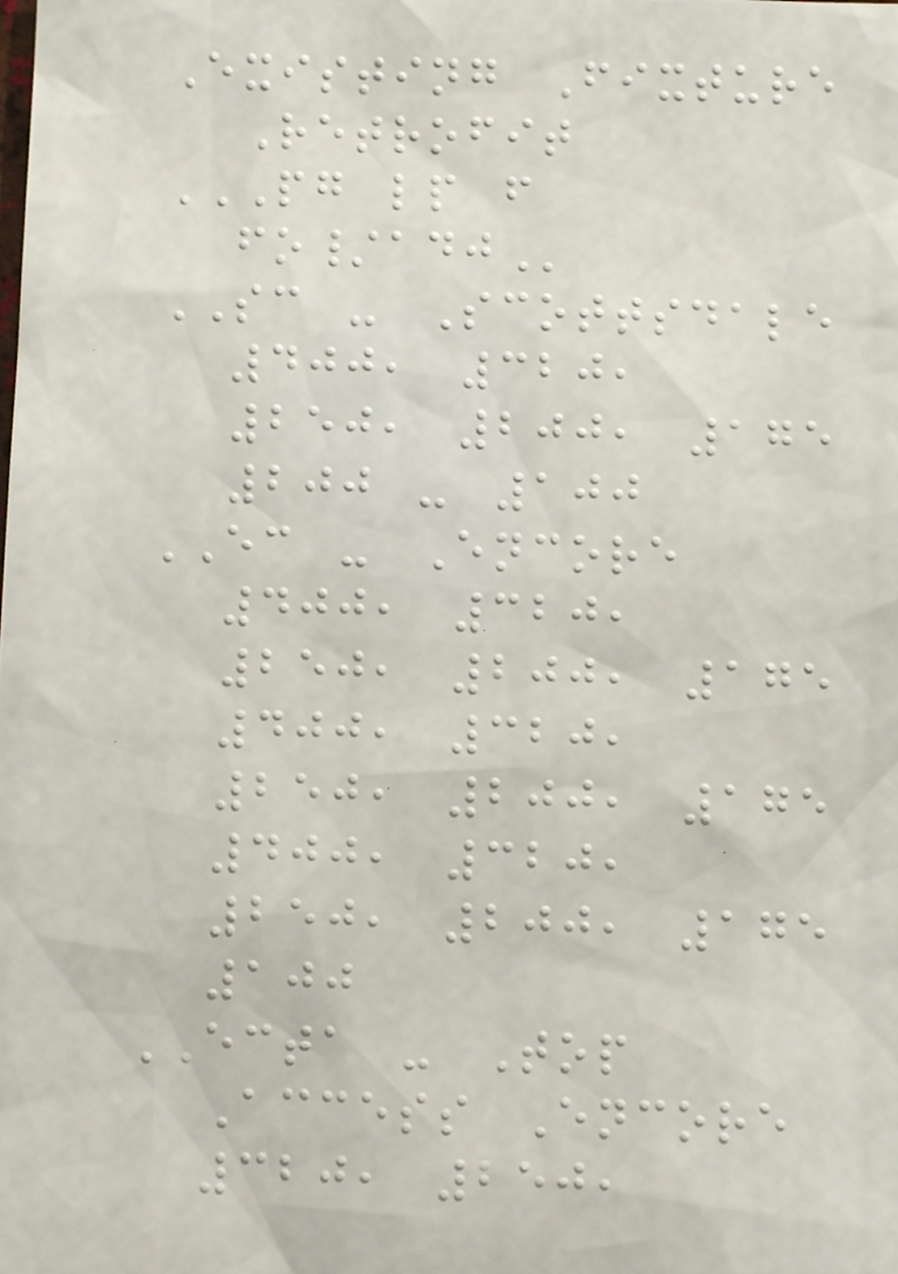Existing Fixture
Retrofit
PG LP F
FO/ADJ
SC - Scottsdale
400, 320,
250, 200, 175
200 - 100
EC - Encore
400, 320,
250, 200, 175
400, 320,
250, 200, 175
400, 320,
250, 200, 175
100
ECTA - Top
Access Encore
320, 250,
